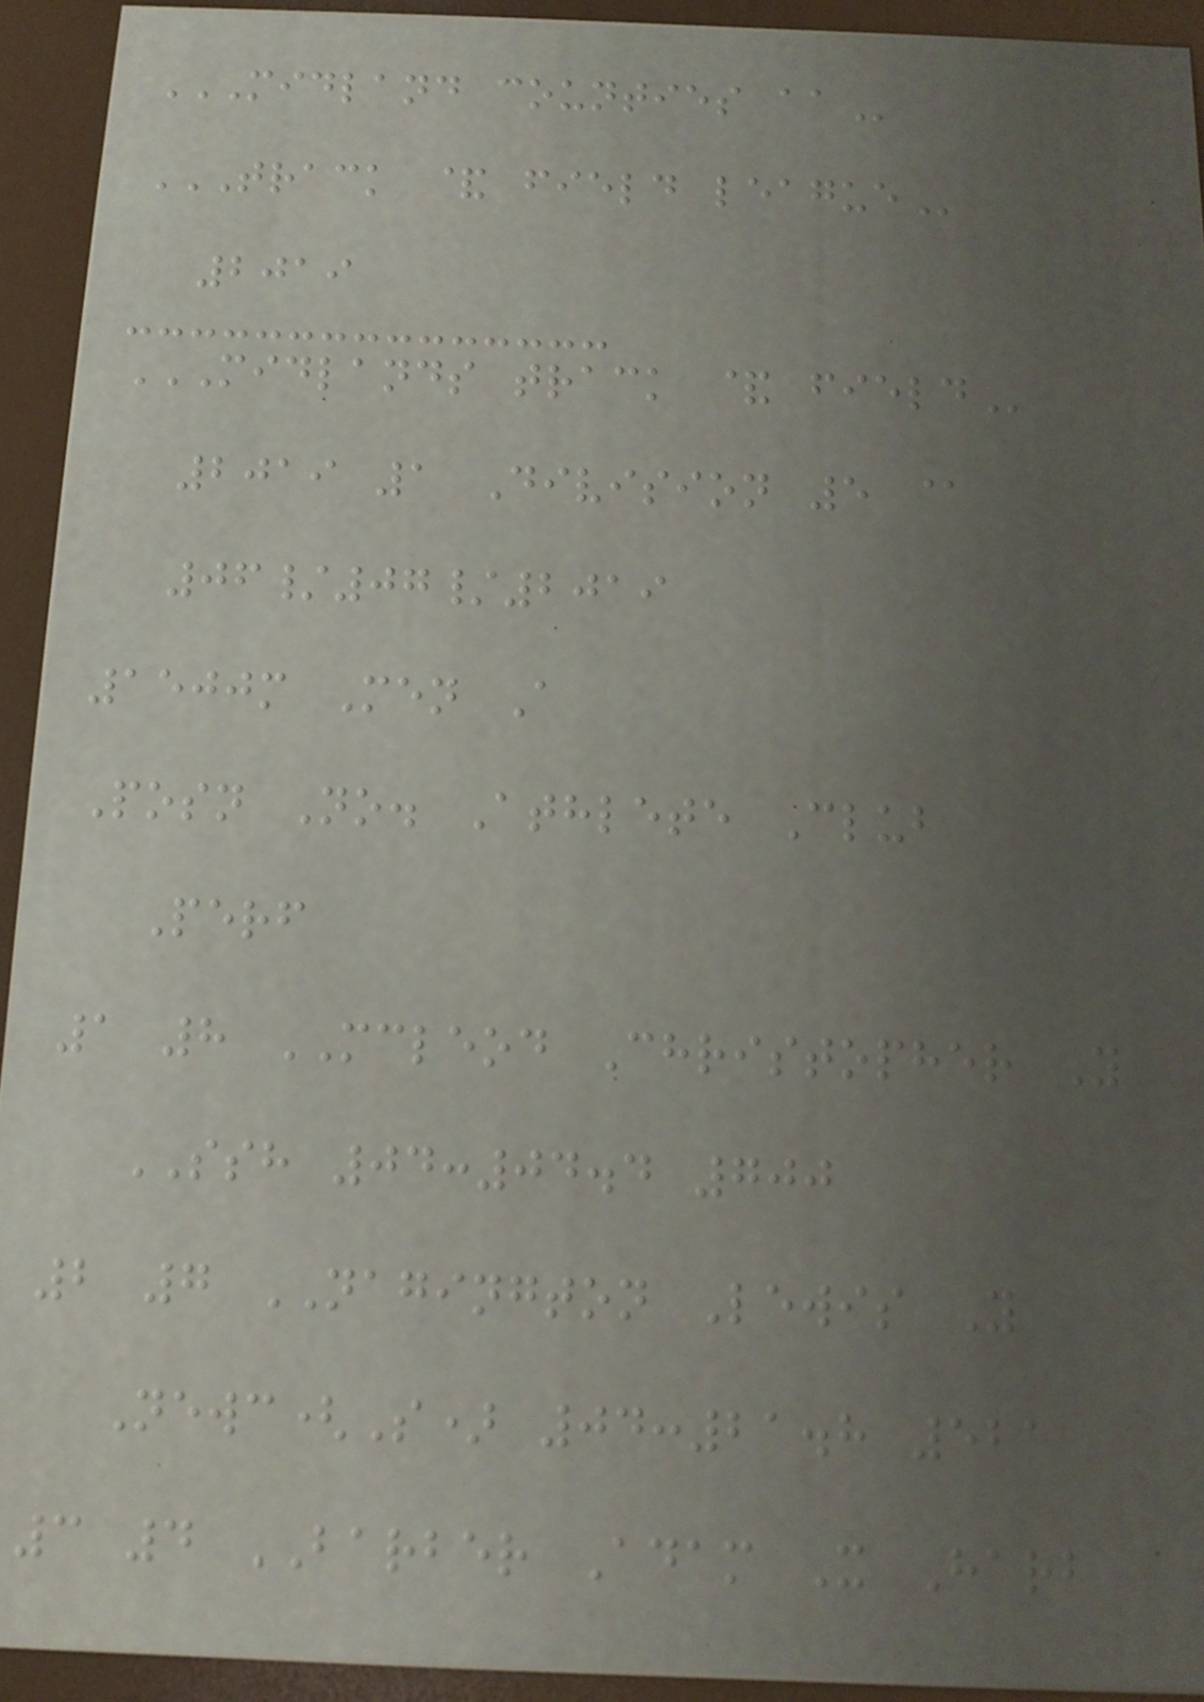MIDLAND COUNTIES AA
TRACK & FIELD LEAGUE
2019
MIDLANDS TRACK & FIELD
2019 1 Division 5 @
06/07/2019
1500m Men A
Posn No. Athlete Club
Perf
1 8 MCLEOD Christopher Y
SSH 04:04.4 700
2 7 NAGINGTON Lewis Y
Newc(S) 04:21.8 521
3 4 BARBER Adam X Harb
